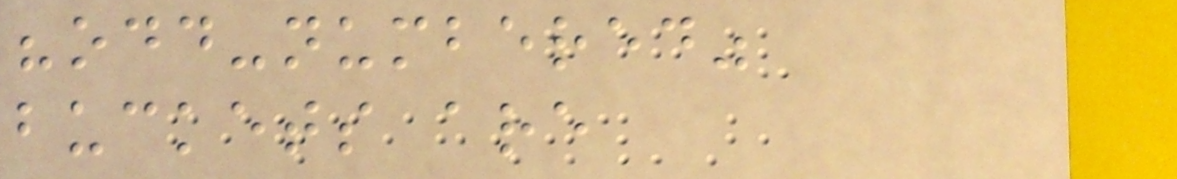"odd-numbered"
buckets are
